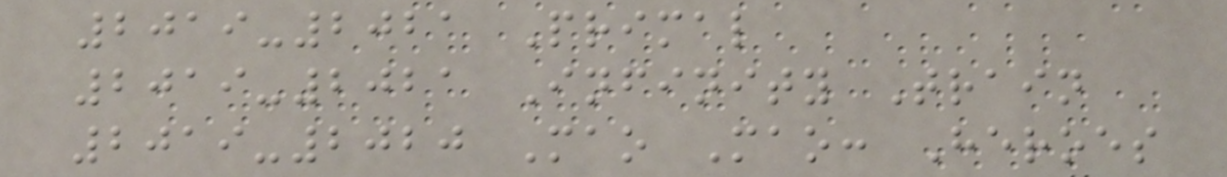2019-2021 Primal
2019-2021 Infinity Train
2019-2020 Mao Mao: Heroes
